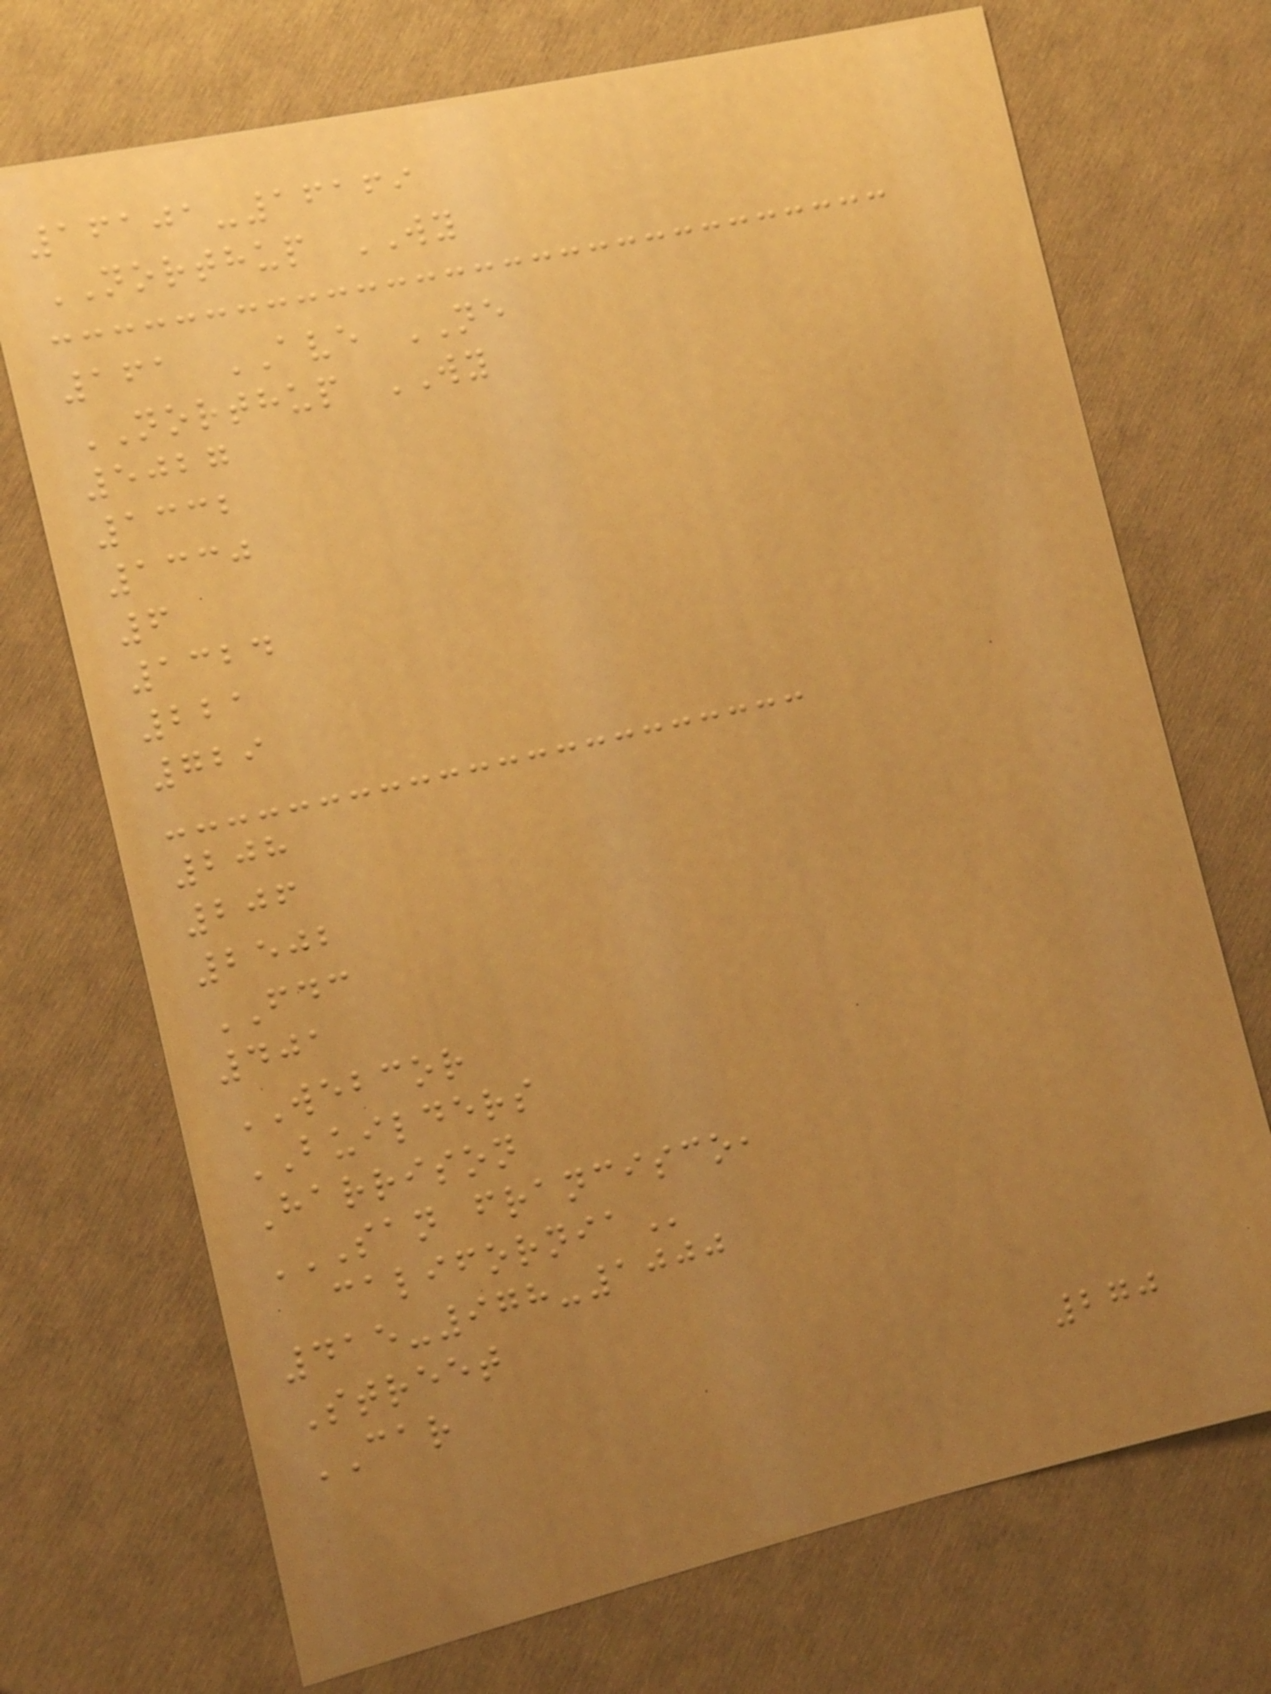16101-16169
NORTHUP WY
161 AVE NE
NORTHUP WY
5027
1332
1330
6
1324
221
729
208
206
2502
FDC
401
WEBCOR
BUILDERS
Harrison
SAN FRANCISCO,
CALIFORNIA
415-978-1000
Street
CAR
270
